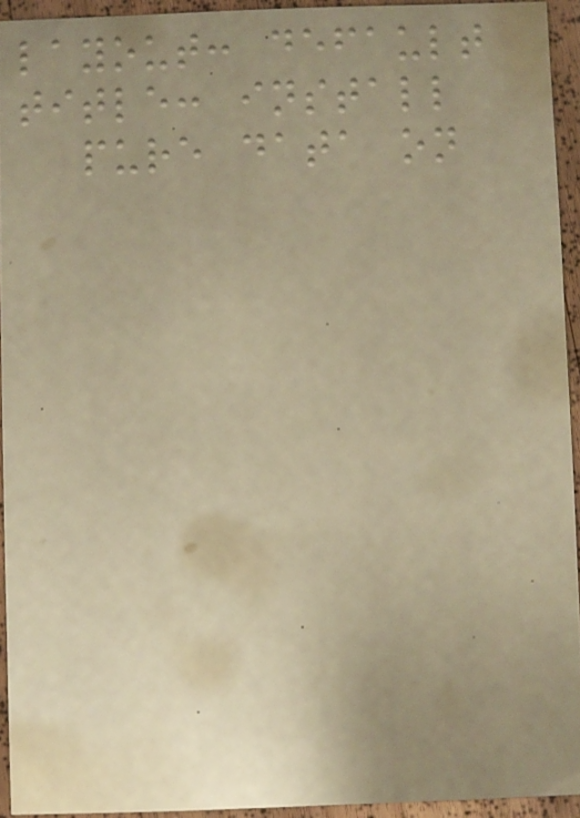layout: default
title: install
pure data on
